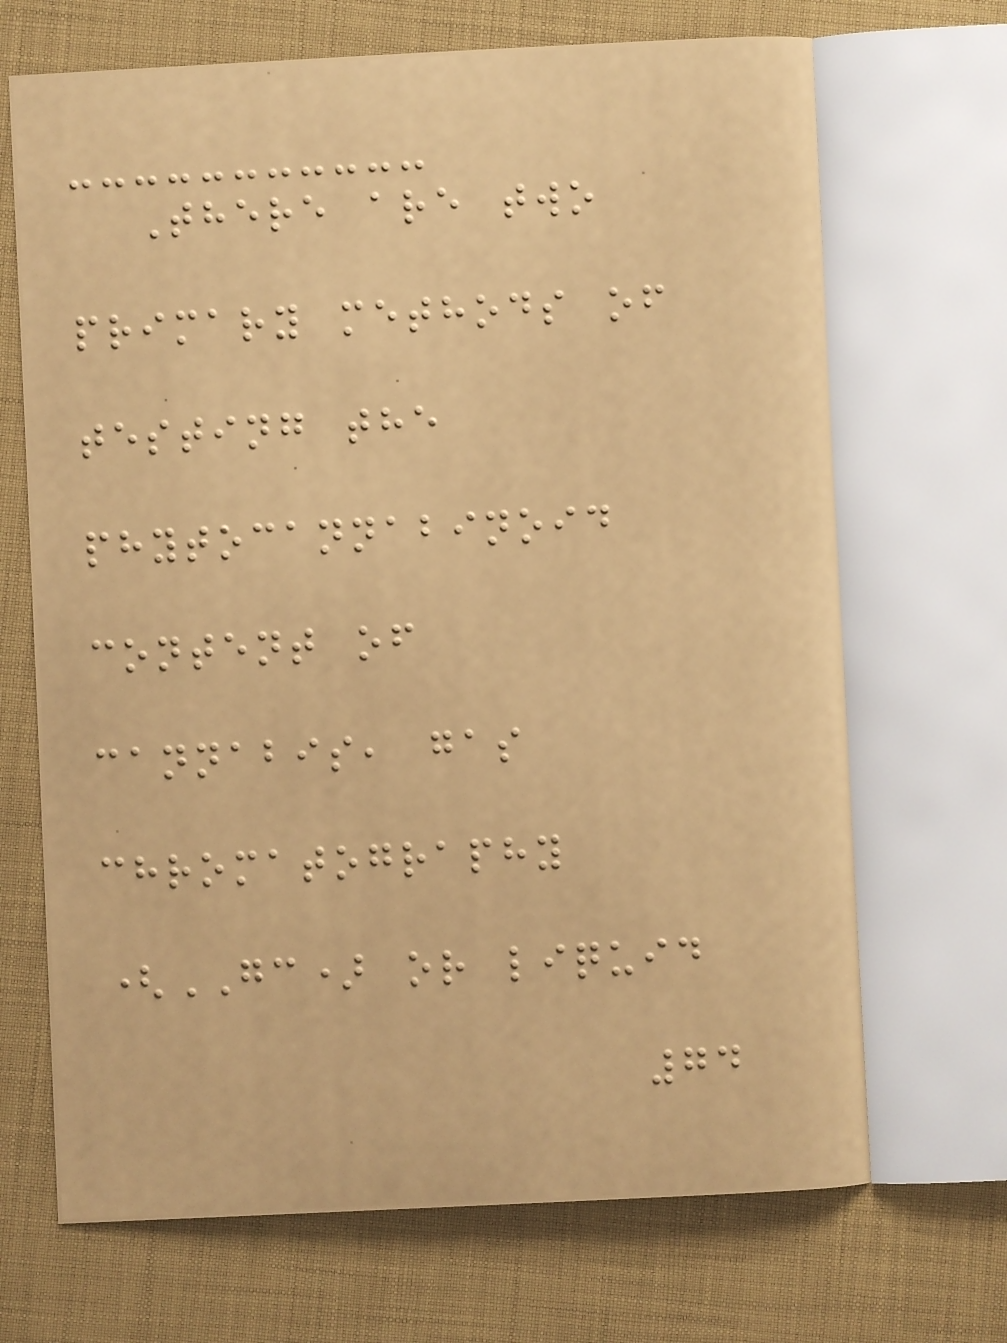There are two
primary methods of
testing the
phytocannabinoid
content of
cannabis, gas
chromatography
(GC) or liquid
74
